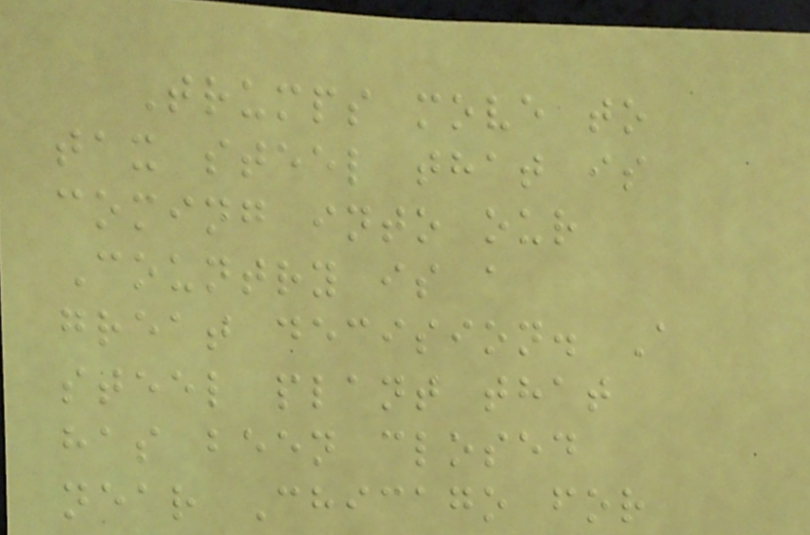Trumps move to
tax steel that is
coming into our
Country is a
great decision. A
steel plant that
has been closed
near Chicago for
